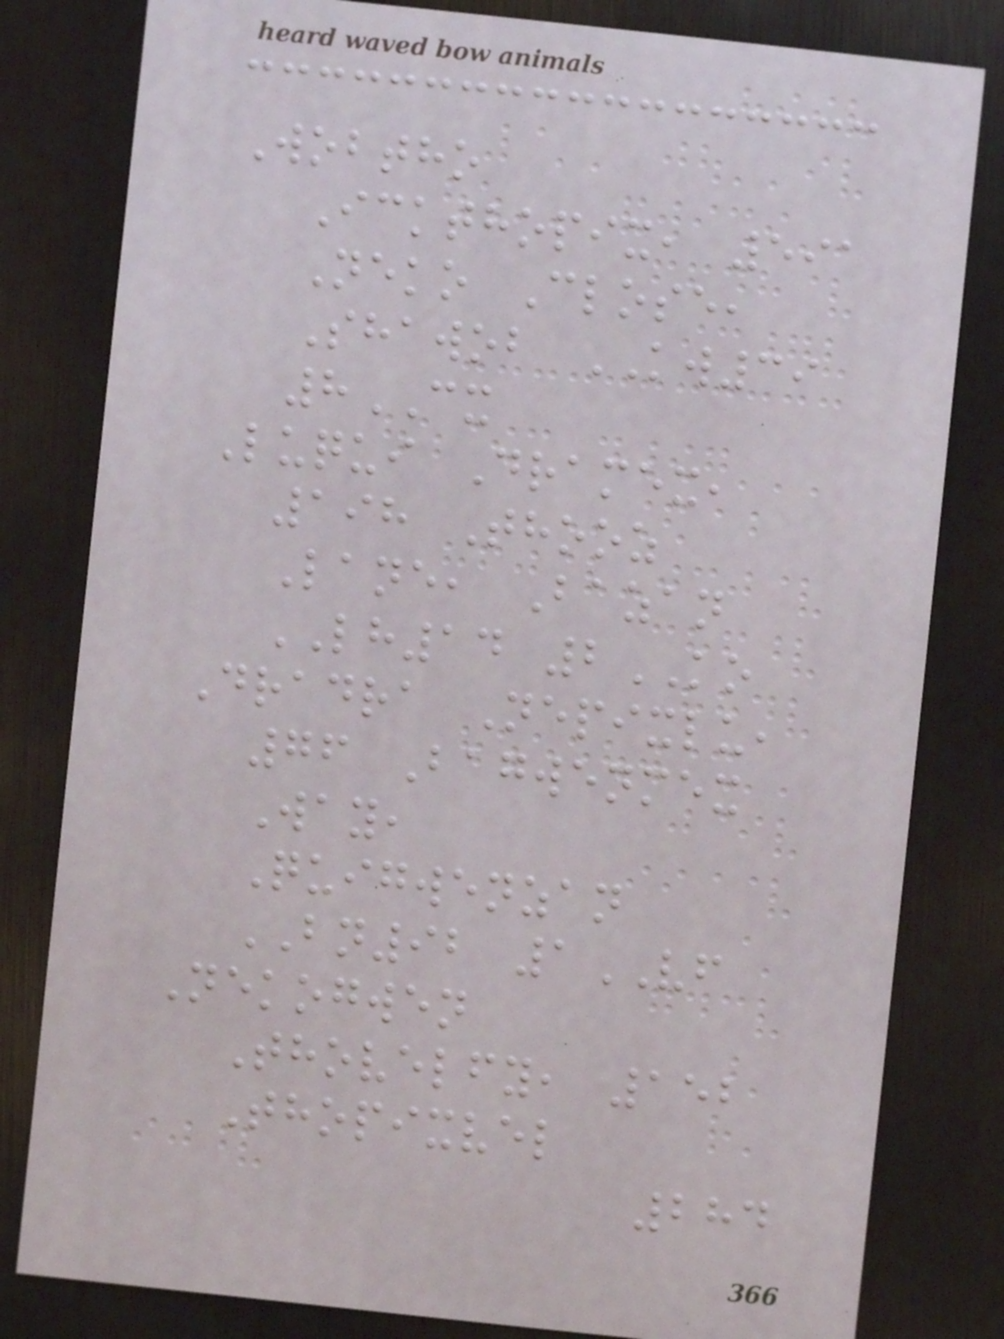Wobtho
Ickthopix, 591
Neko Close,
Shawob KW39
8CX
Luqui Dramex,
198 Thooz
Lane, Bazan
LH14 2KO
Dradra Nepixlu,
76 Bagwenmex
Way,
Quigwenzan
BN92 1VF
Nekogwen
Thovelfy, 152
Thopixvel
284
